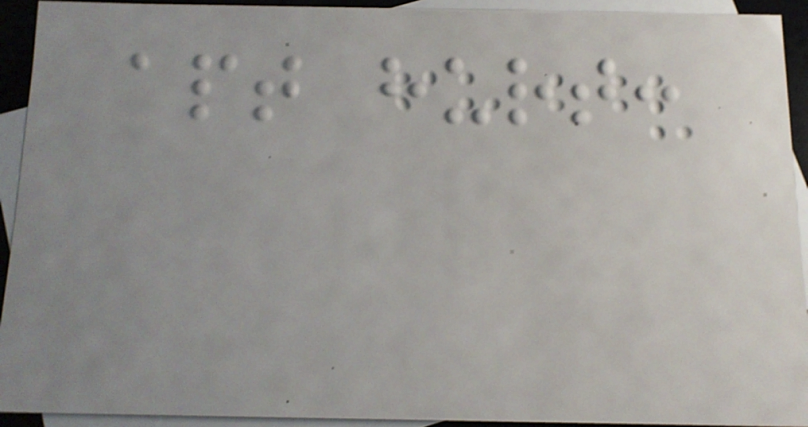apt hurt:
